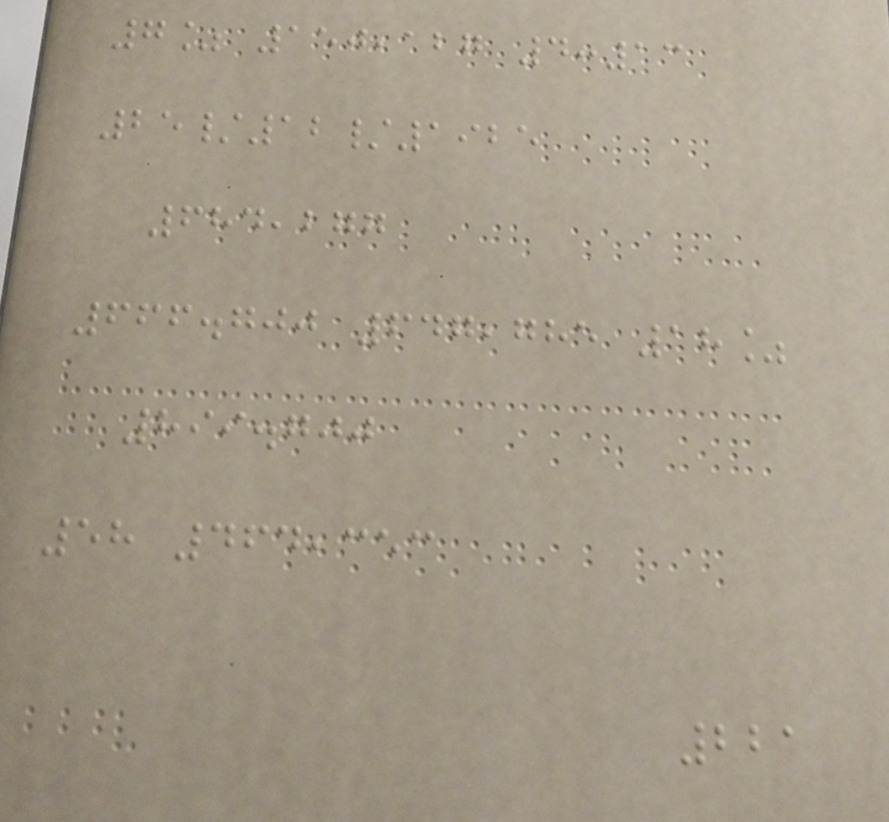7% 150,127 4:13
25/12/1925
684,277
666.700 647,785 18%
899.700
58 464,353
221
